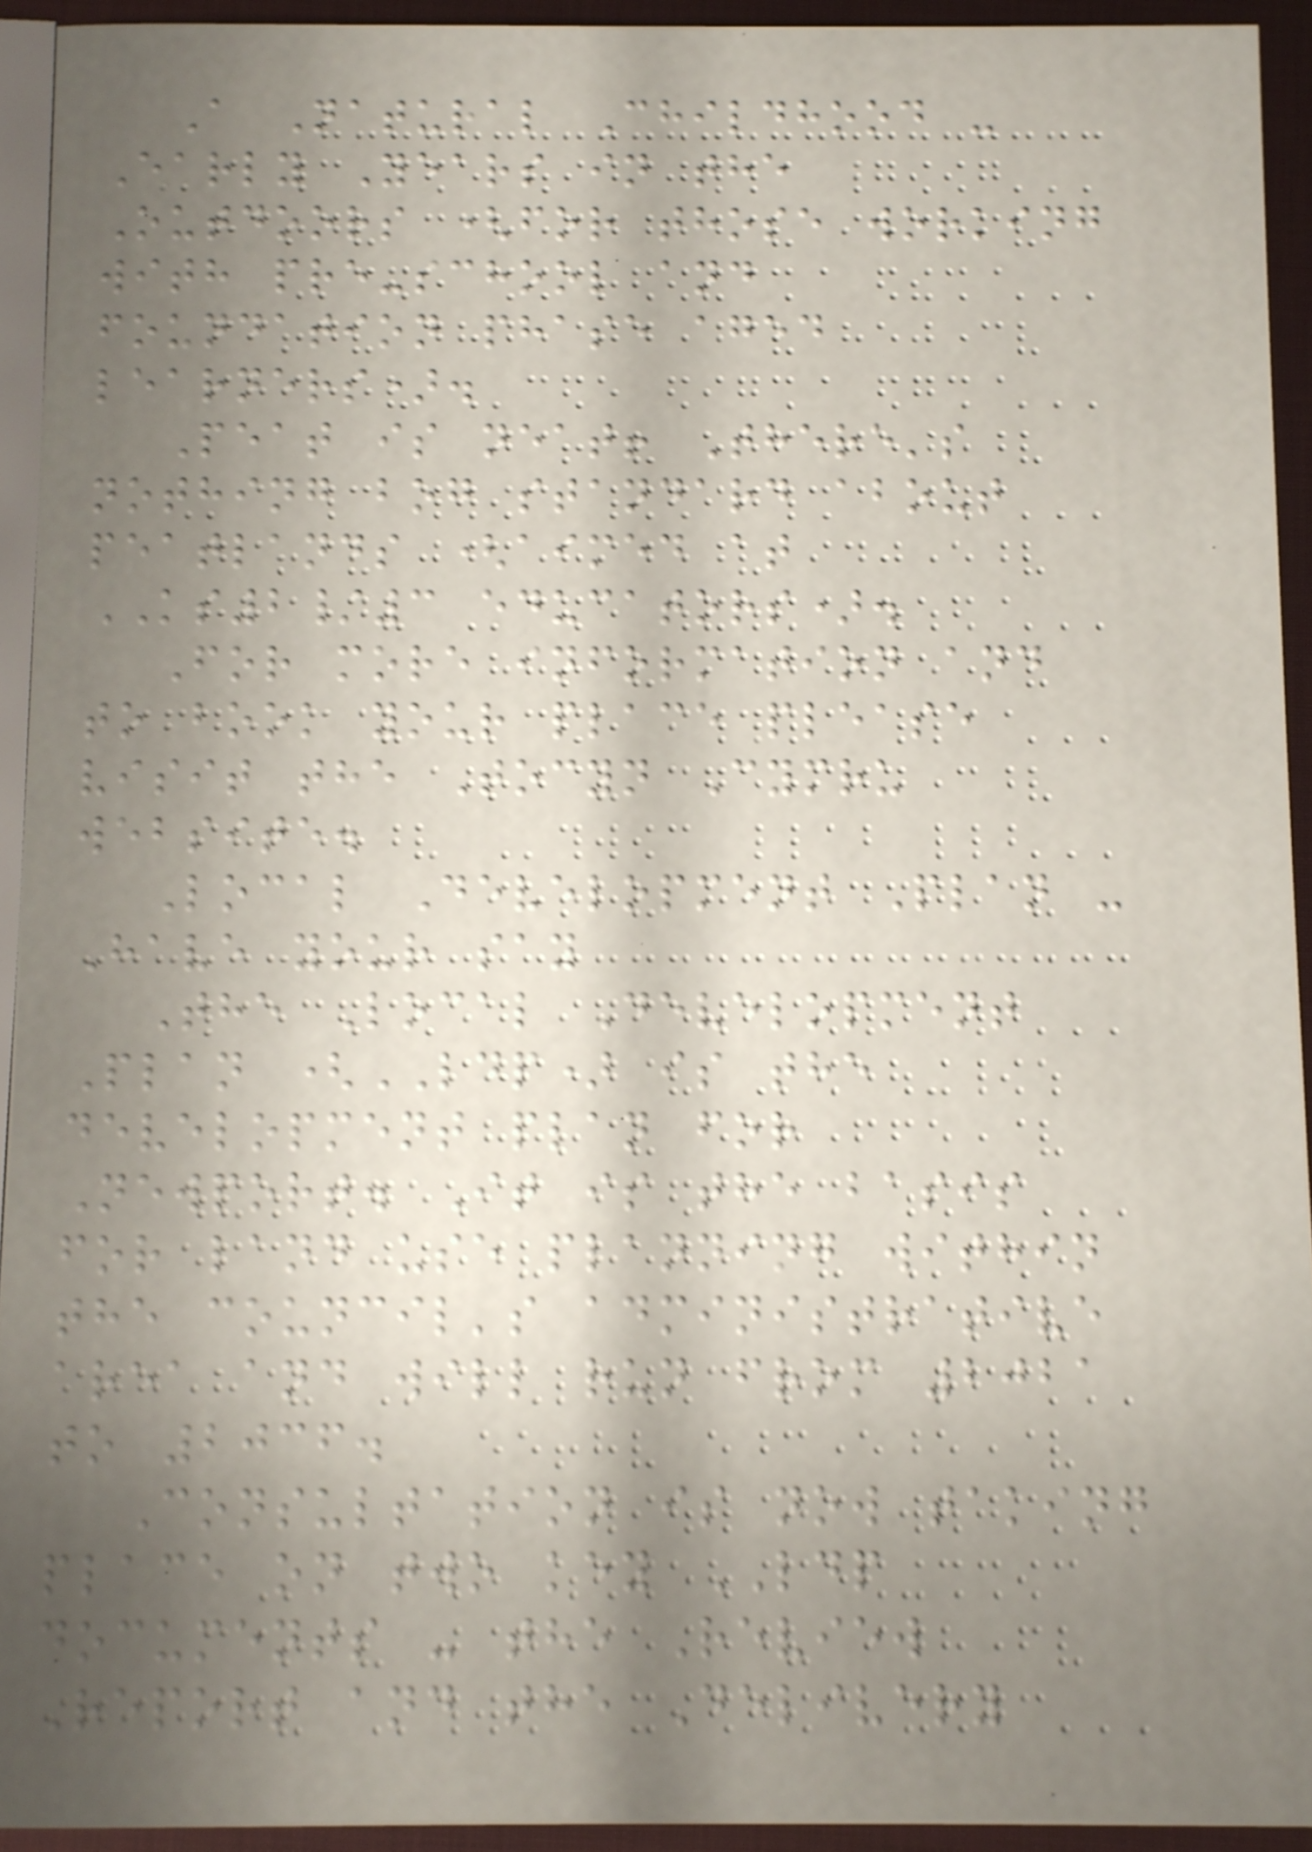A Natural Childhood -
Early Years in the
Outdoors (for those working
with pre-school and
foundation phase aged
learners).
Peat is neat! There's
nothing bog standard about
peatlands (aimed at
KS2/3 educators).
For more information and
to book your place please
visit the Tocyn Cymru
website.
Local Development Plan -
Have your say
The Local Development
Plan (LDP) is the
development plan for
Newport. It is the basis
for land use planning within
the council's administrative
area and will run from 2021
to 2036.
Consultation is now taking
place on two key LDP
documents - the Review
Report and the Delivery
